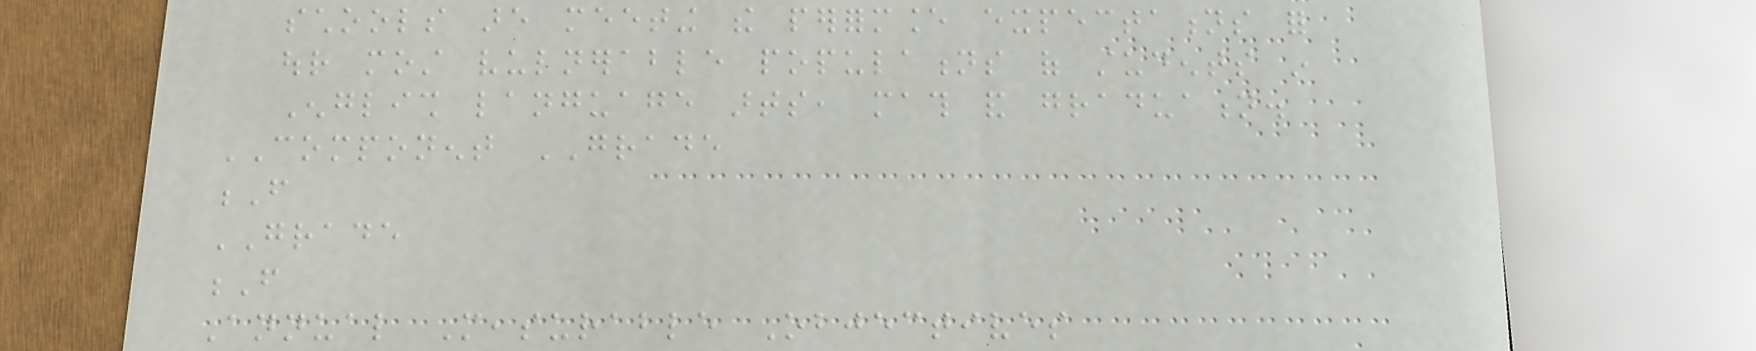schools are meeting the performance expectations for
our most vulnerable populations of students in
English language arts, math and graduation.
COMPONENT GRADE
F
GRADE
F
Annual Measurable Objectives
